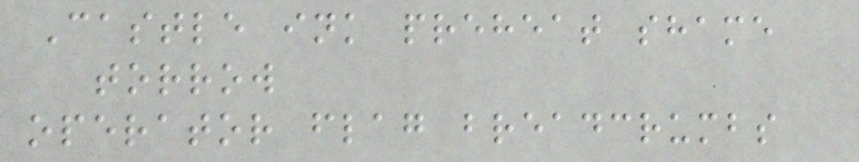Castle ink preheat shame
torrow
operator flag breadcrumbs
